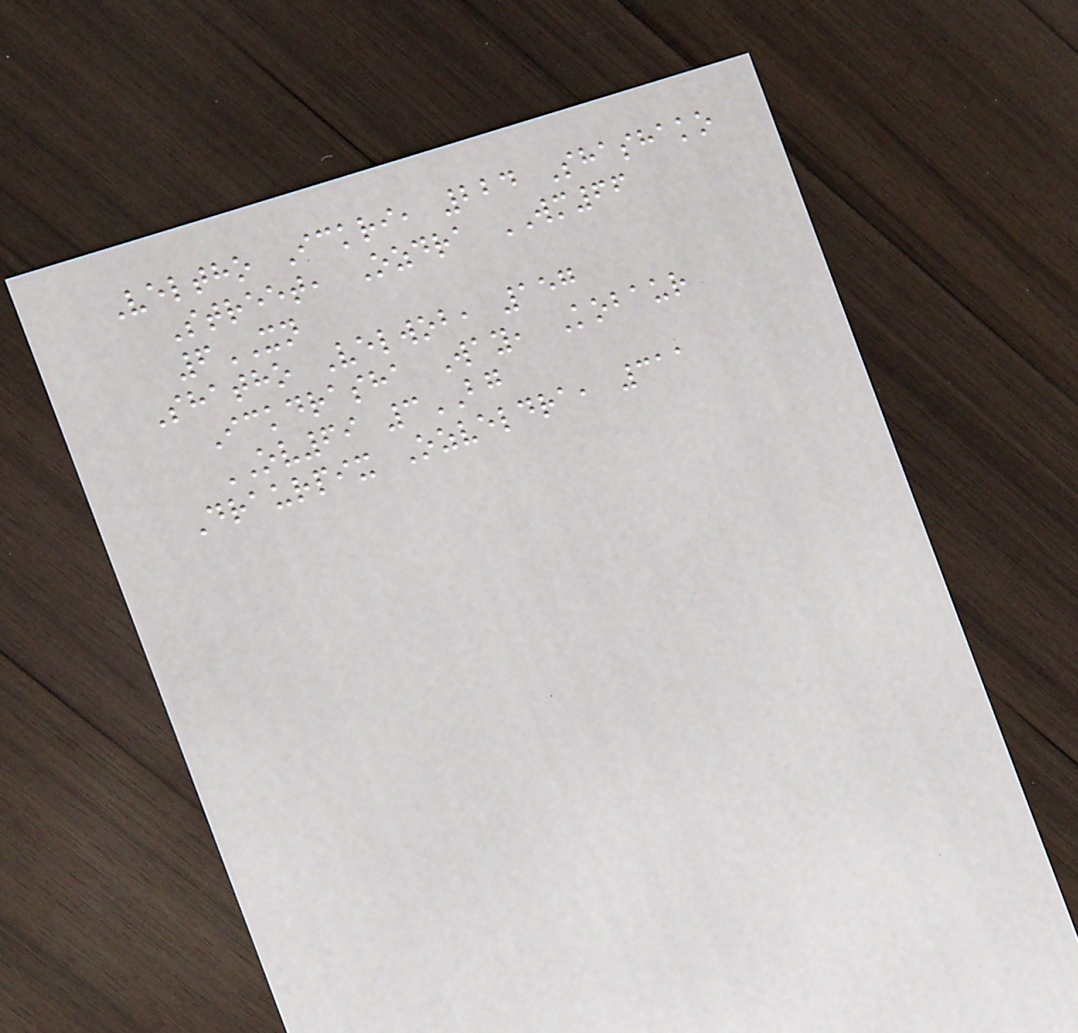Veltho Ickri, 224 Shashako
Street, Ozdra WM66
6XN
Shatho Velwob, 157
Ickdrasha Way, Kobaur
OV69 3BG
Draurpix Ozveldra, 311
